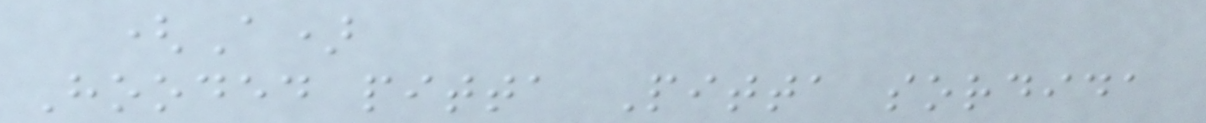(A)
Hooded pitta Pitta sordida
